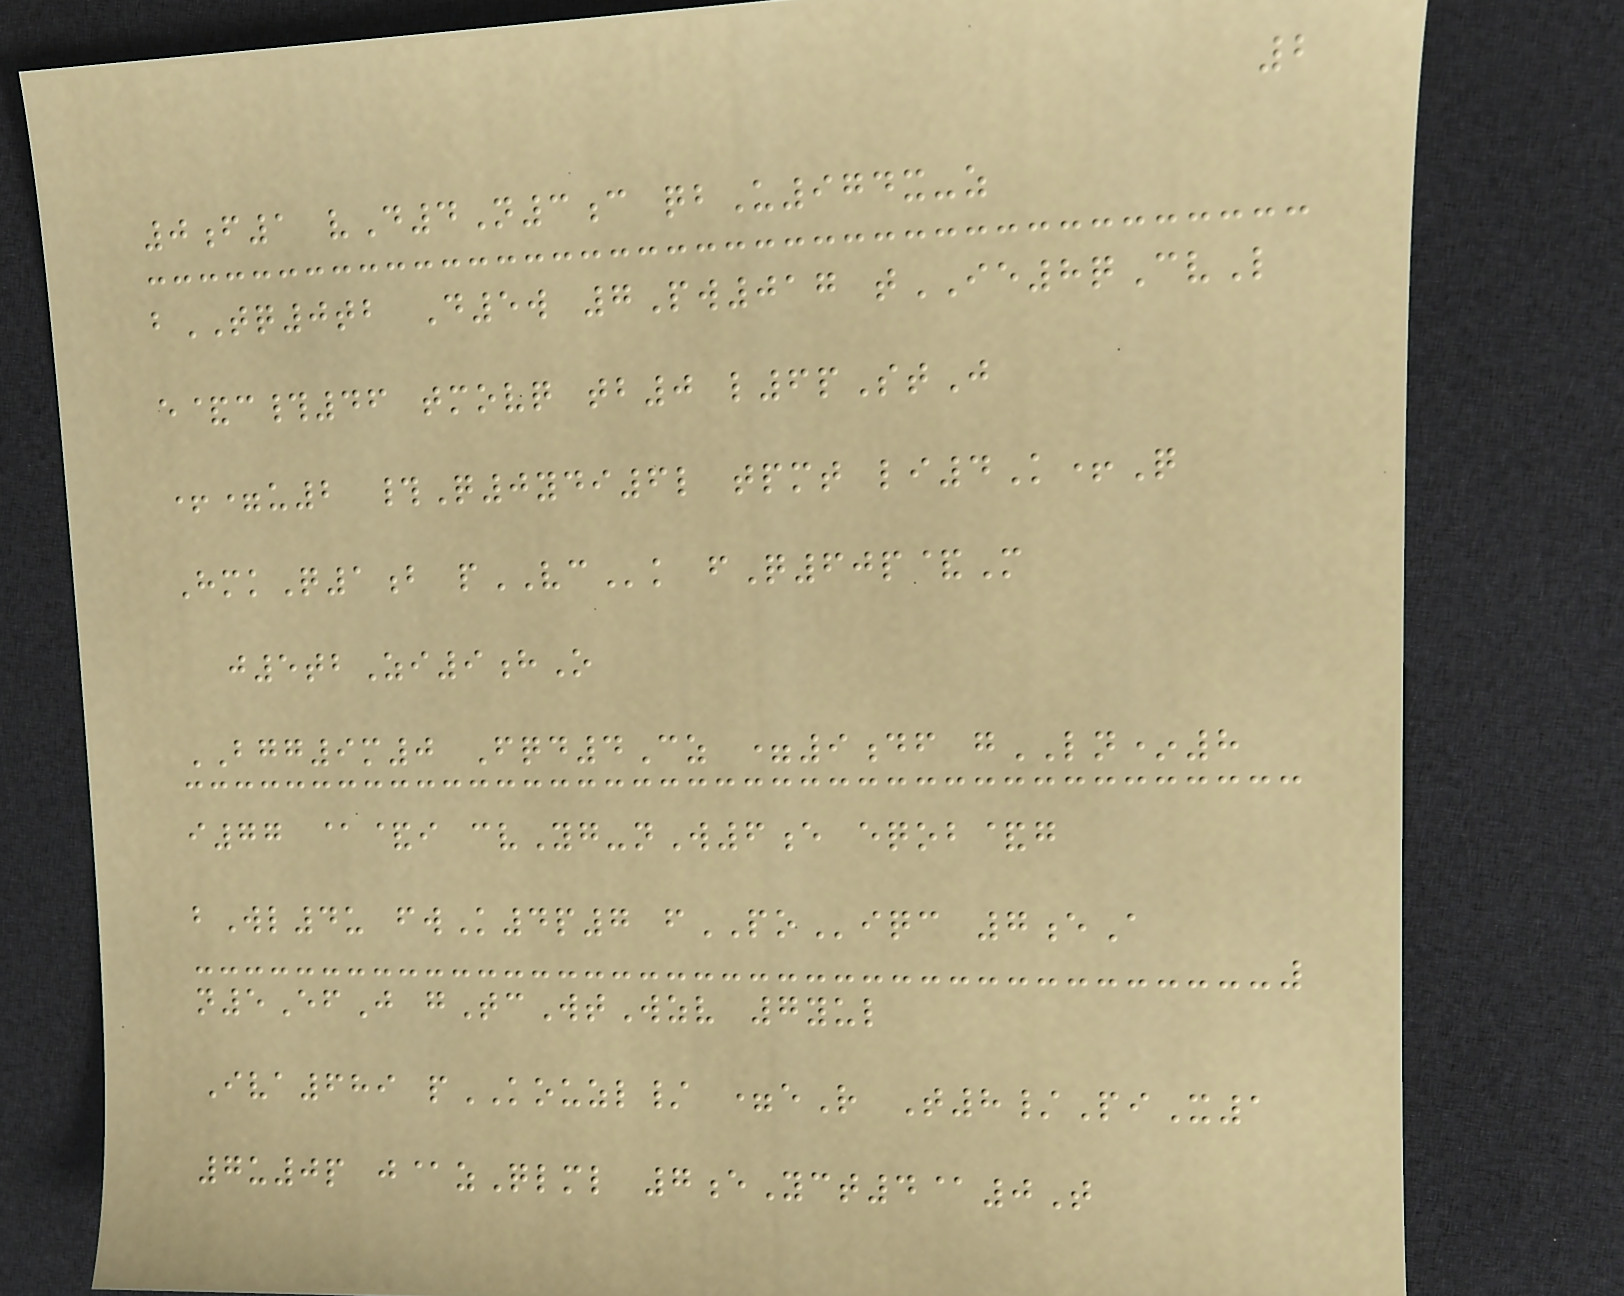2
0f1 vD4N3c qbU974x-z
bTQ0tb D5w 7Pw017 tIE8qCvL
e&c#46 tmovq tb0 l6pStJ
+=u2 #Q0ydi6l tpmt li4K+Q
HmkQ1b pVCk fQ60p&M
j5tbZi9hO
BGG9m0 Fqd4Cz =9df gLN*8
i77 @&i cvYg-nW6e eqob&g
bWl4u fwK4p7 fPOiqc 7eA
n5EfJ gTcWtWzv 7yul
Iva689 pKOUZL/ =eR T8/PiX1
7u0p j@zQlml 7eYct4@0T
